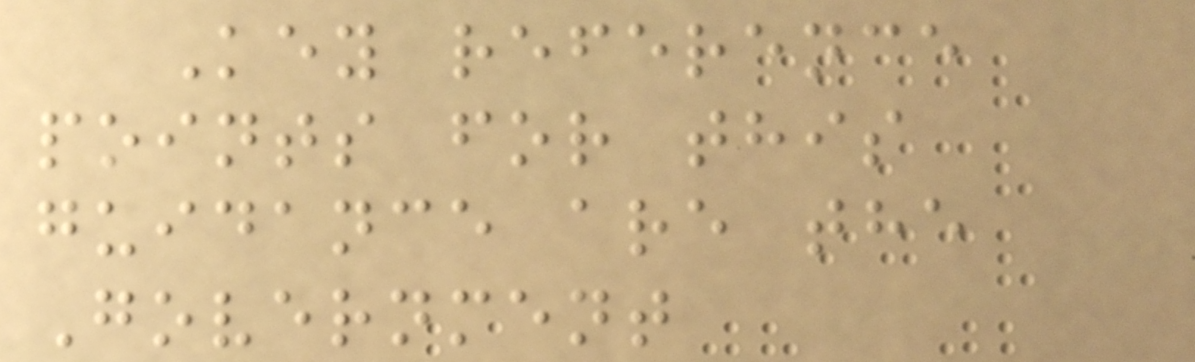Key reference
points for this
guidance are the
Government
